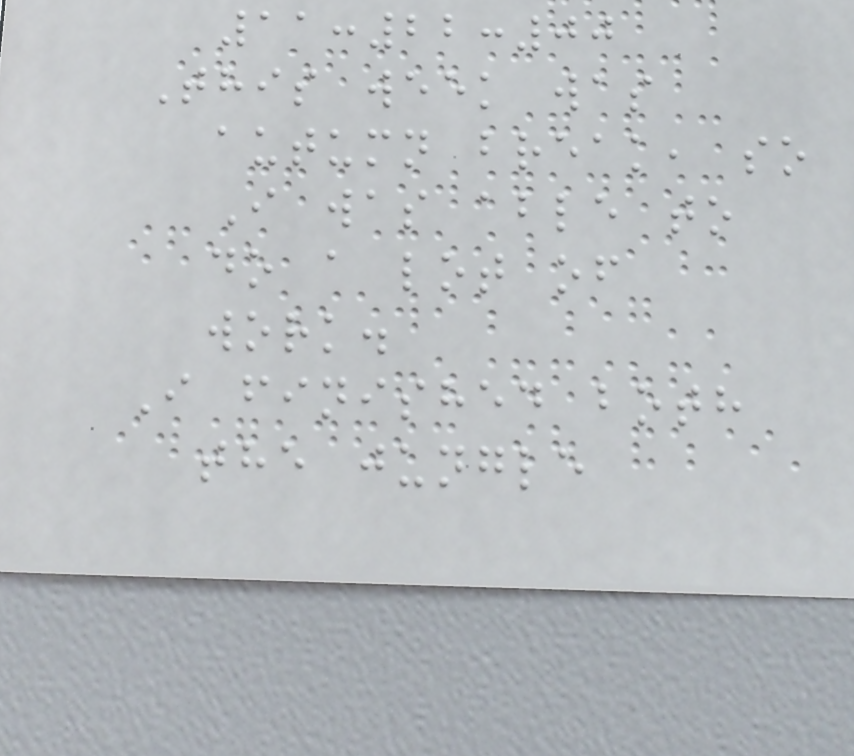11:22:00
This week was
autumn break, so
I was able to
do a lot of
work.
I finished both
the jungle
